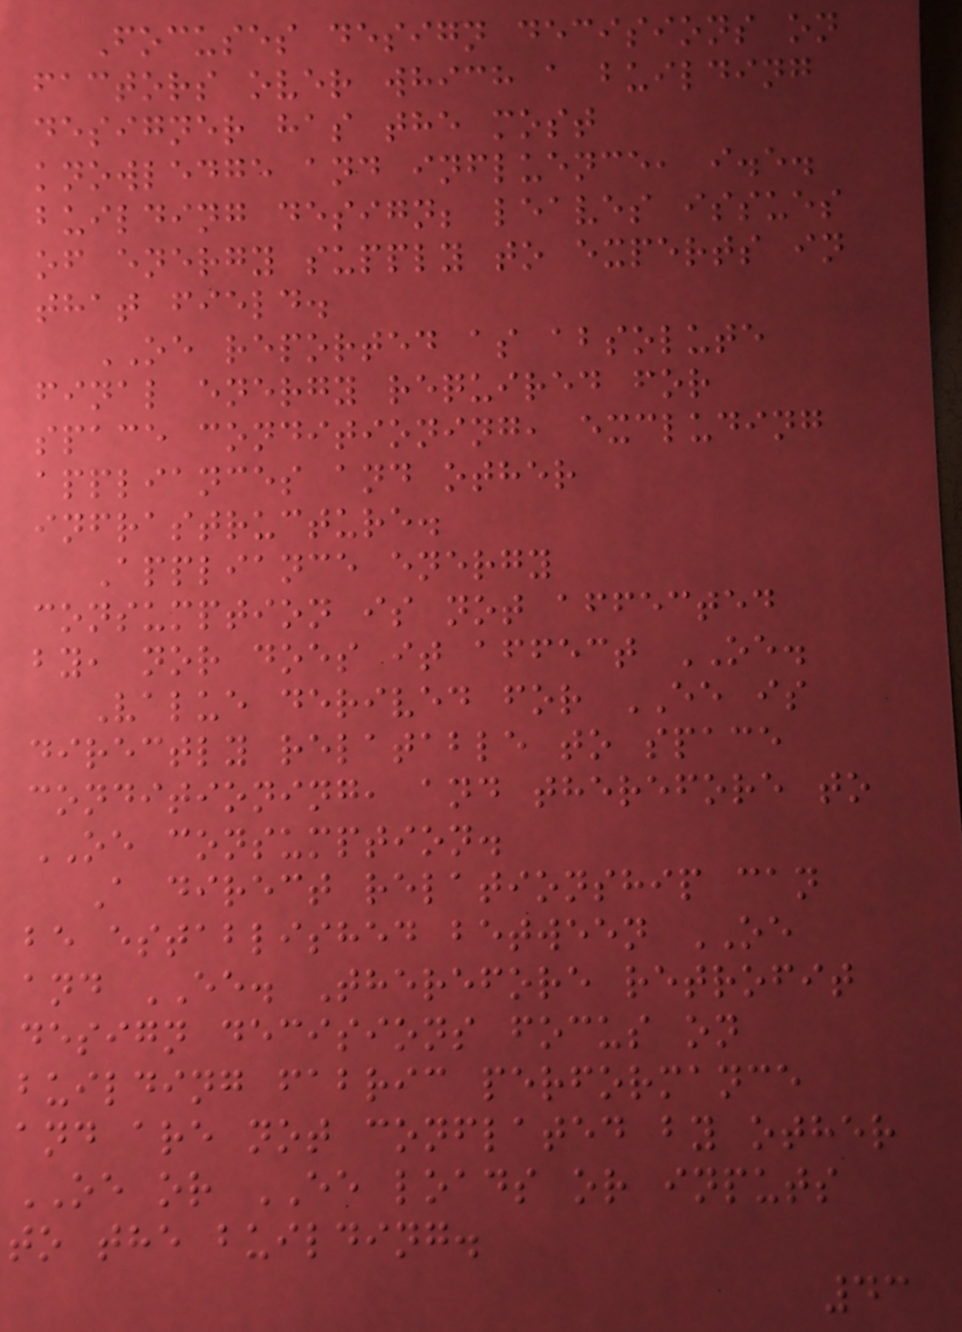Focuses design decisions on
factors over which a building
designer has the most
knowledge and influence, i.e.
building design; leaves issues
of energy supply to experts in
that field.
OE reported as absolute
final energy required for
space conditioning, excluding
appliances and other
infrastructure.
Appliance energy
consumption is not affected
by, nor does it affect OE.
Value derived for EE is
directly relatable to space
conditioning, and therefore to
OE consumption.
A direct relationship can
be established between OE
and EE. Therefore retrofit
design decisions focus on
building fabric performance
and are not conflated by other
OE or EE loads or inputs
to the building.
43
